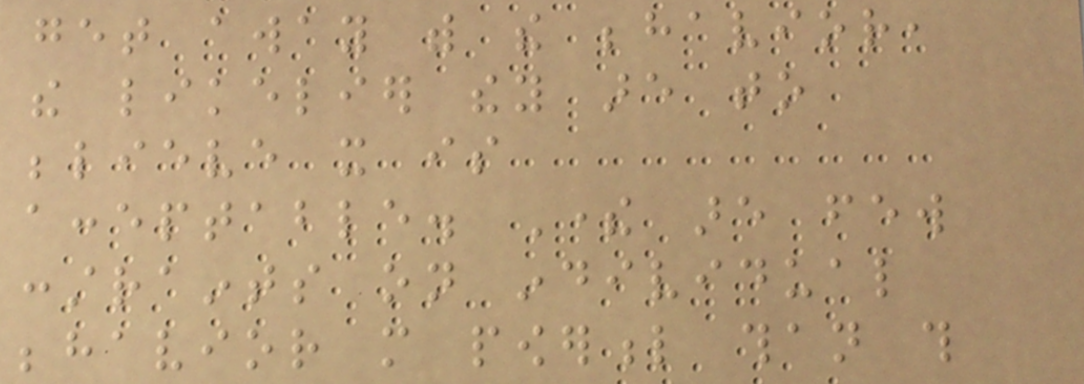get away with the behavior,
the likelier they are to
believe it is
acceptable. There are few
constraints on individual
behavior more powerful than this
